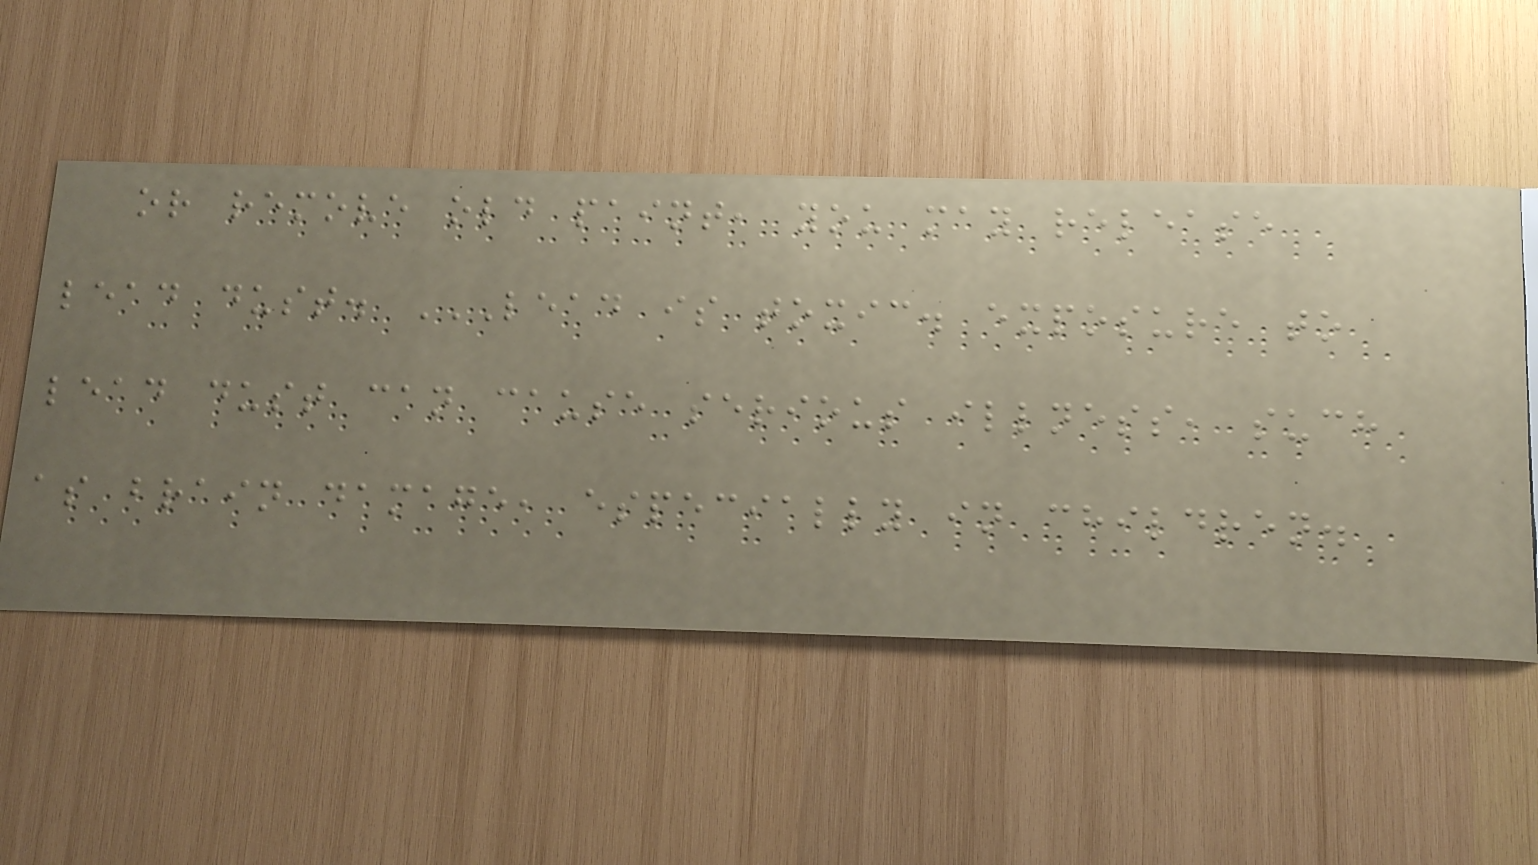or remove old paint, you may release
lead dust. LEAD IS TOXIC. EXPOSURE TO
LEAD DUST CAN CAUSE SERIOUS ILLNESS, SUCH
AS BRAIN DAMAGE, ESPECIALLY IN CHILDREN.
